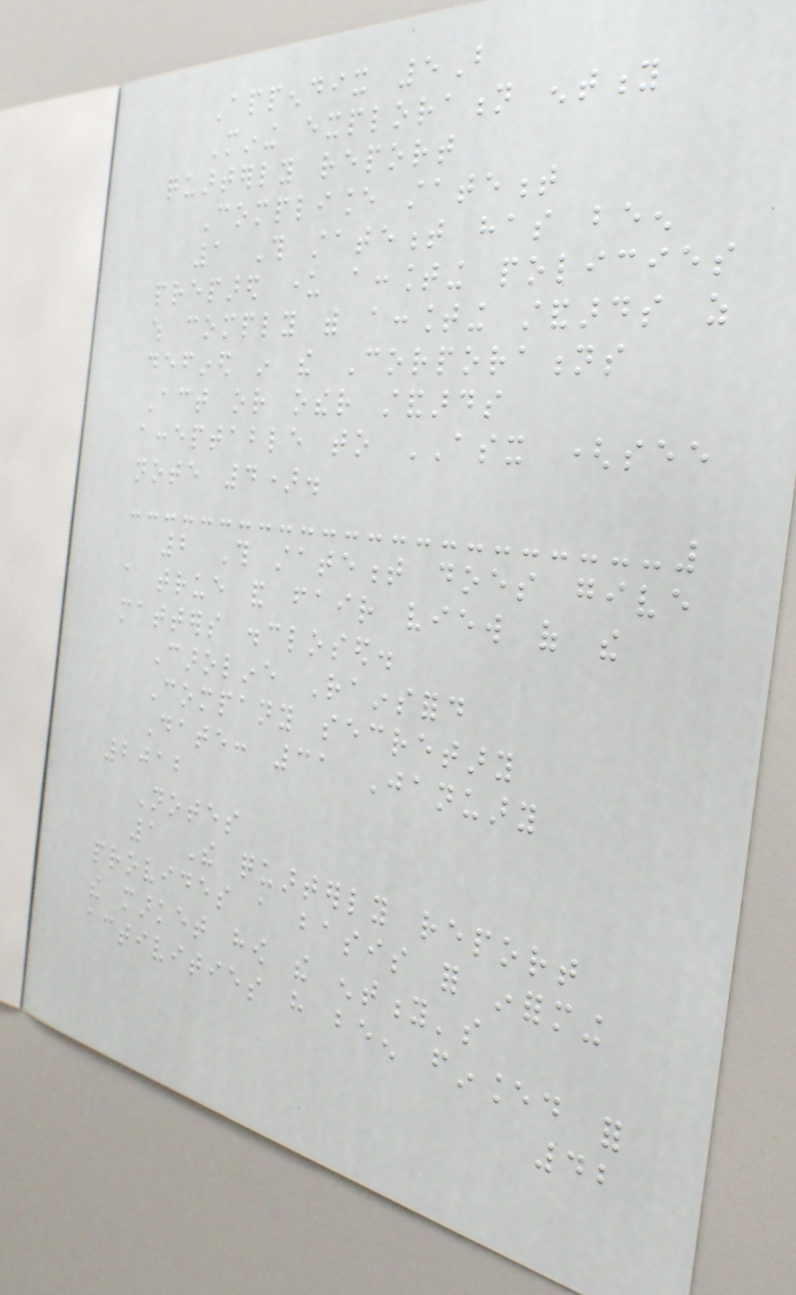Appendix 5B
Mining exploration entity
quarterly report
Compliance statement
1 This statement has been
prepared under accounting policies
which comply with accounting standards as
defined in the Corporations
Act or other standards
acceptable to ASX (see
note 4).
2 This statement does give
a true and fair view of the
matters disclosed.
Caroline Rainsford
Company secretary
Date: 31 January
2012
Notes
1 The quarterly report
provides a basis for informing
the market how the entity's
activities have been financed for
42
